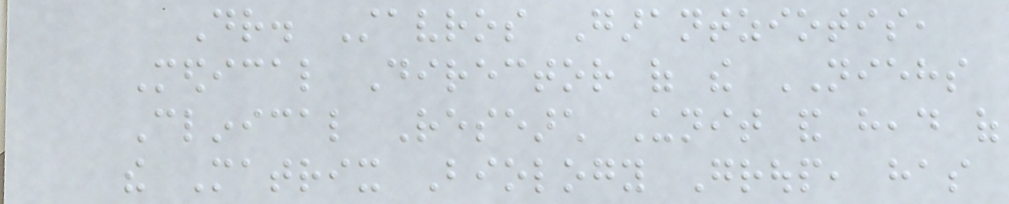Dr. Stavros Garantziotis,
Medical Director of the NIEHS
Clinical Research Unit and head of
the Matrix Biology Group, has
